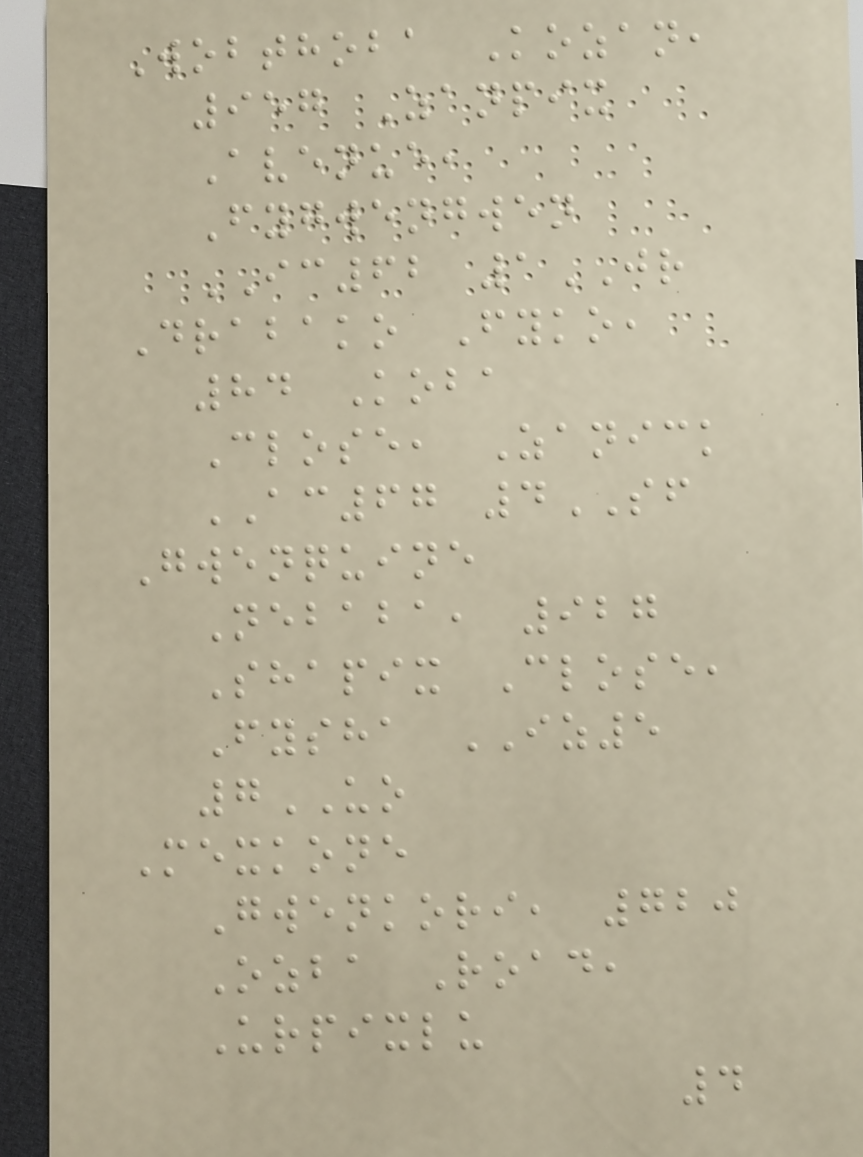Wobthoba Kozan,
957 Zanpix
Avenue,
Fygwengwen
IC62 1JR
Drabako Fyko,
84 Koba
Close, Zanick
AC67 4SF
Gwenquine
Nebaba, 927
Shapix Close,
Fysha IZ5
7UO
Mexkone
Gwenkori, 720
Ozba Road,
Urpixlu
4
